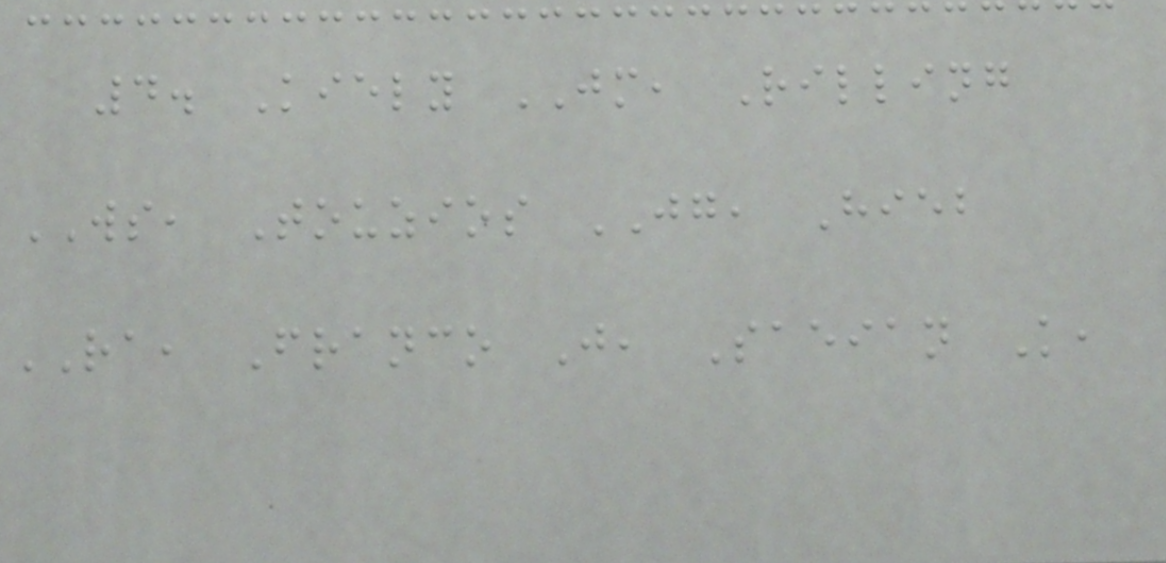4. Kiely JM, Rilling
WS, Touzios JG, Hieb
RA, Franco J, Saeian K,
